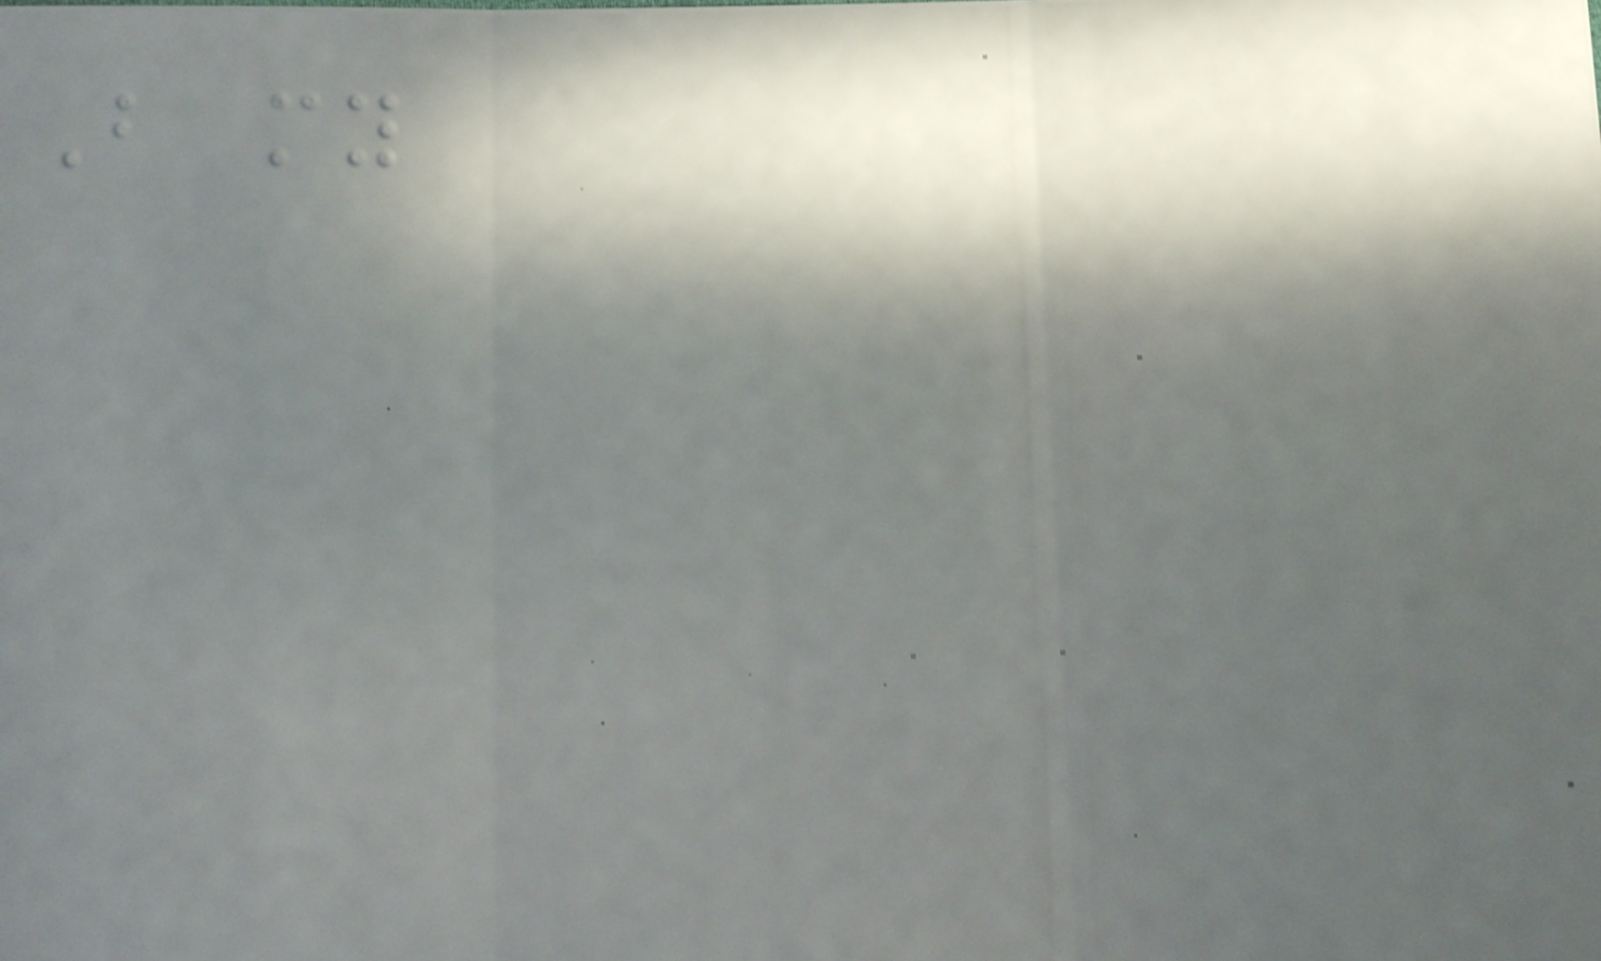But my
